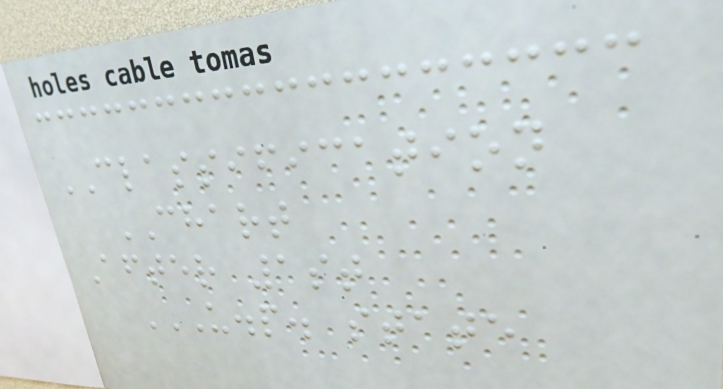CLASSIFICATION
CHART
After 1st
U.P. STATE
